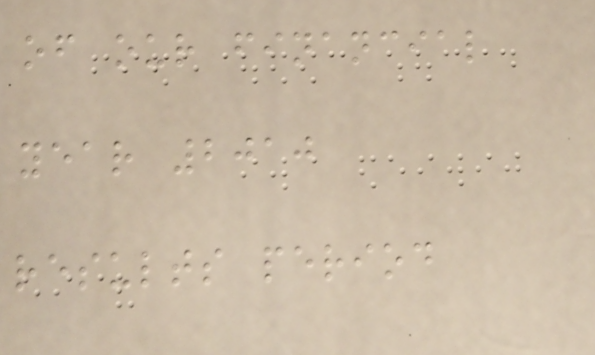of our financial
year 2010
results period
